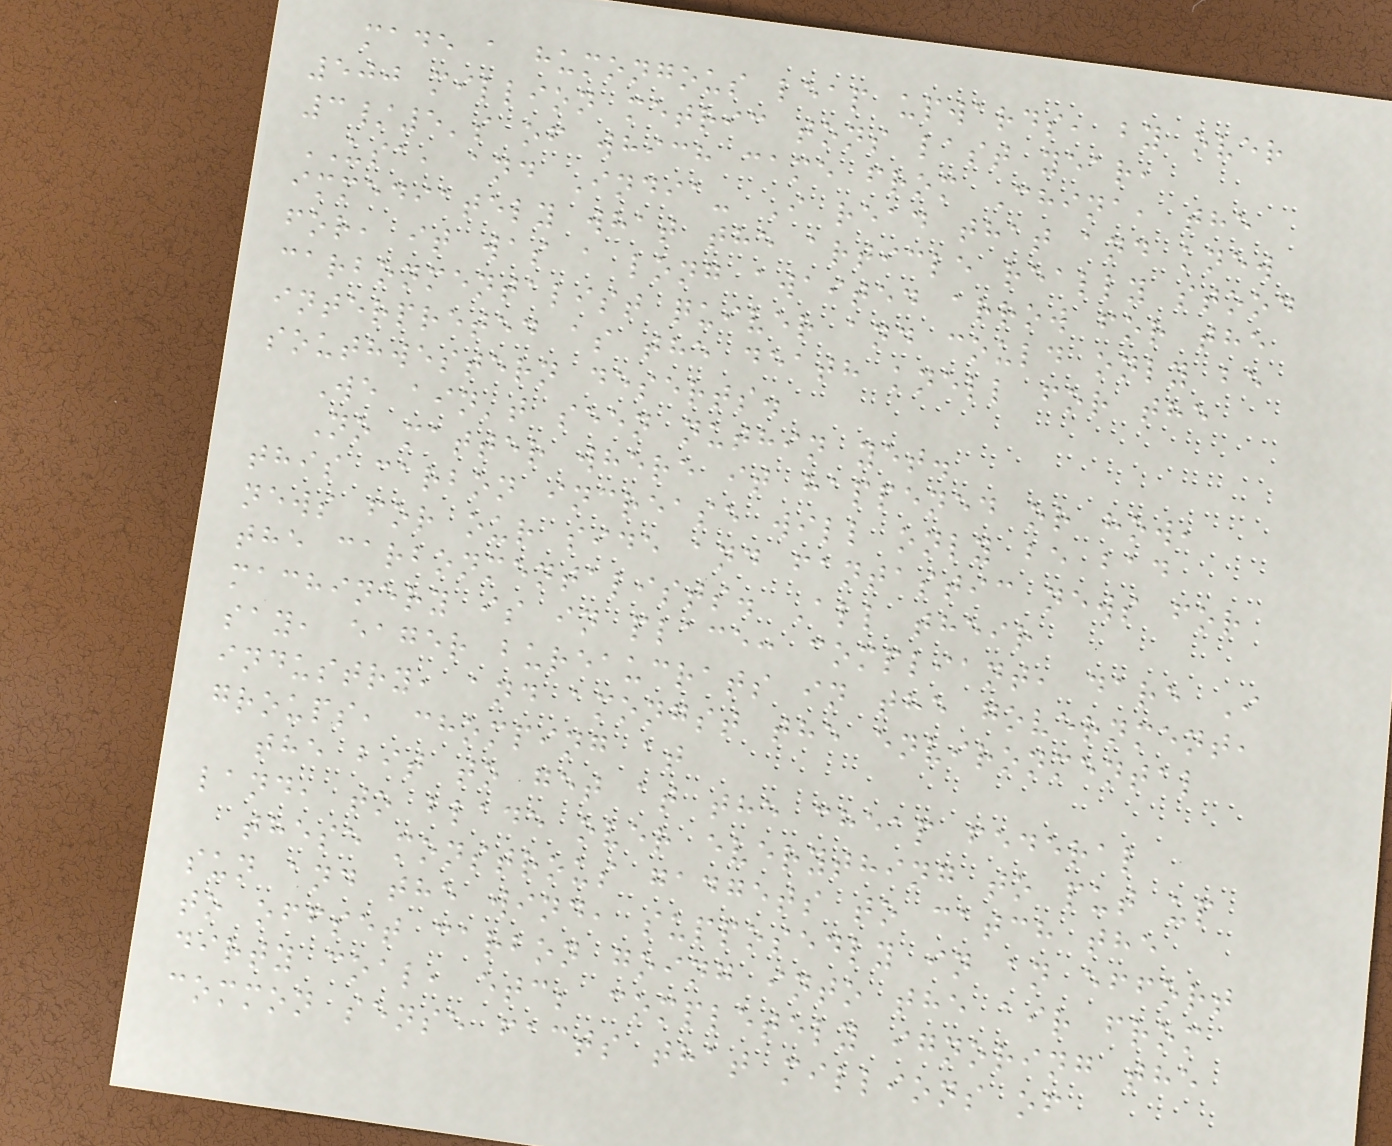made a humongous leap upwards, by over
500 million metric tons last year,
3/5's of which came from China, the
USA, and India- I read that and knew
immediately what the article really stood
for, it was a long awaited arrow for the
carbonmentalist quiver and could only be
interpreted as the death knell for the
southwestern deserts.
We ain't seen nuthin yet.
No matter where it happened or how,
this carbon increase will only be bad
news for our side and fantastic news for
the carbonmentalists. All their
machinery is in place: compliant, dare I
say, eager bureaucrats in the government,
industry, and amongst the environmental
groups, chomping at
the bit to get at the cheap federal
land, to blade over everything to put up
these monstrous gadgets to catch the
sun and the wind, supposedly in an effort
to offset carbon going into the air from
dirty coal, etc; completely ignoring the
common sense facts that millions of
